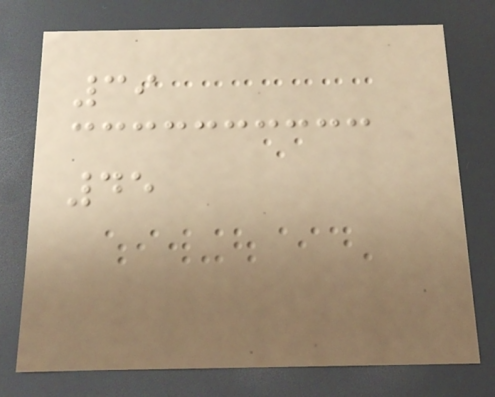39
45
